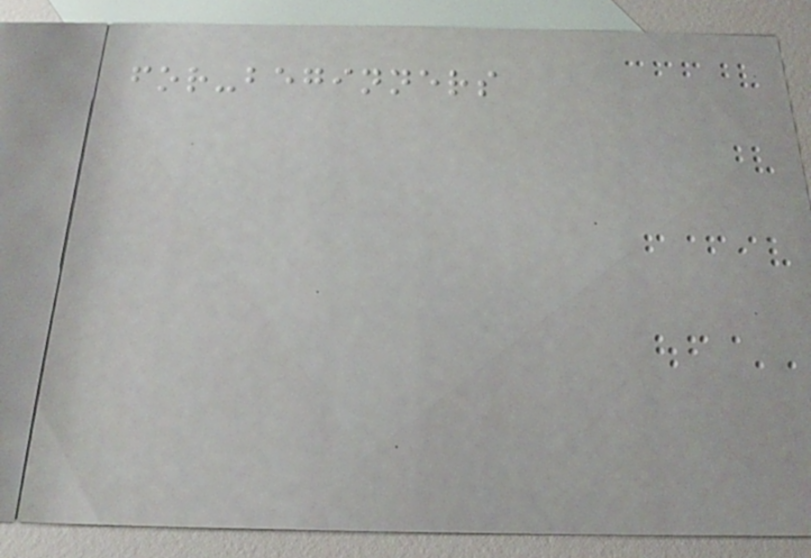for-beginners
